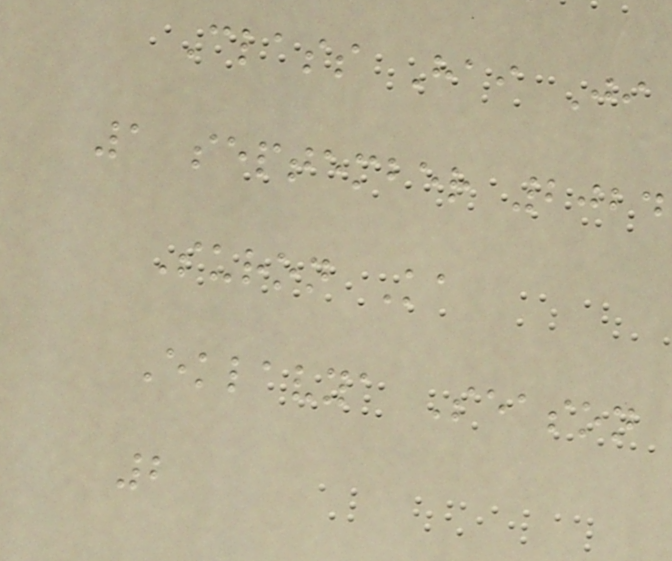Class Hai Ji
1 september 2024
Suron Ka
Eklavya Season
2
